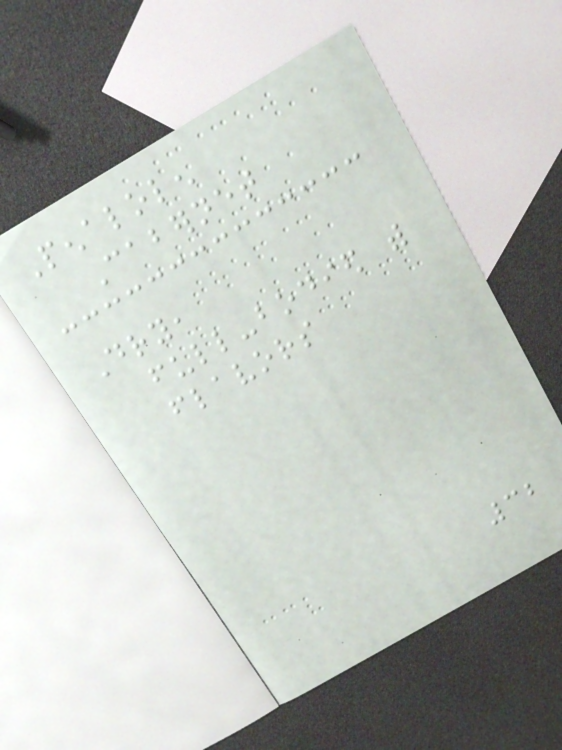Penalolen
Cabernet
Dry,
full-bodied with
flavors
32
